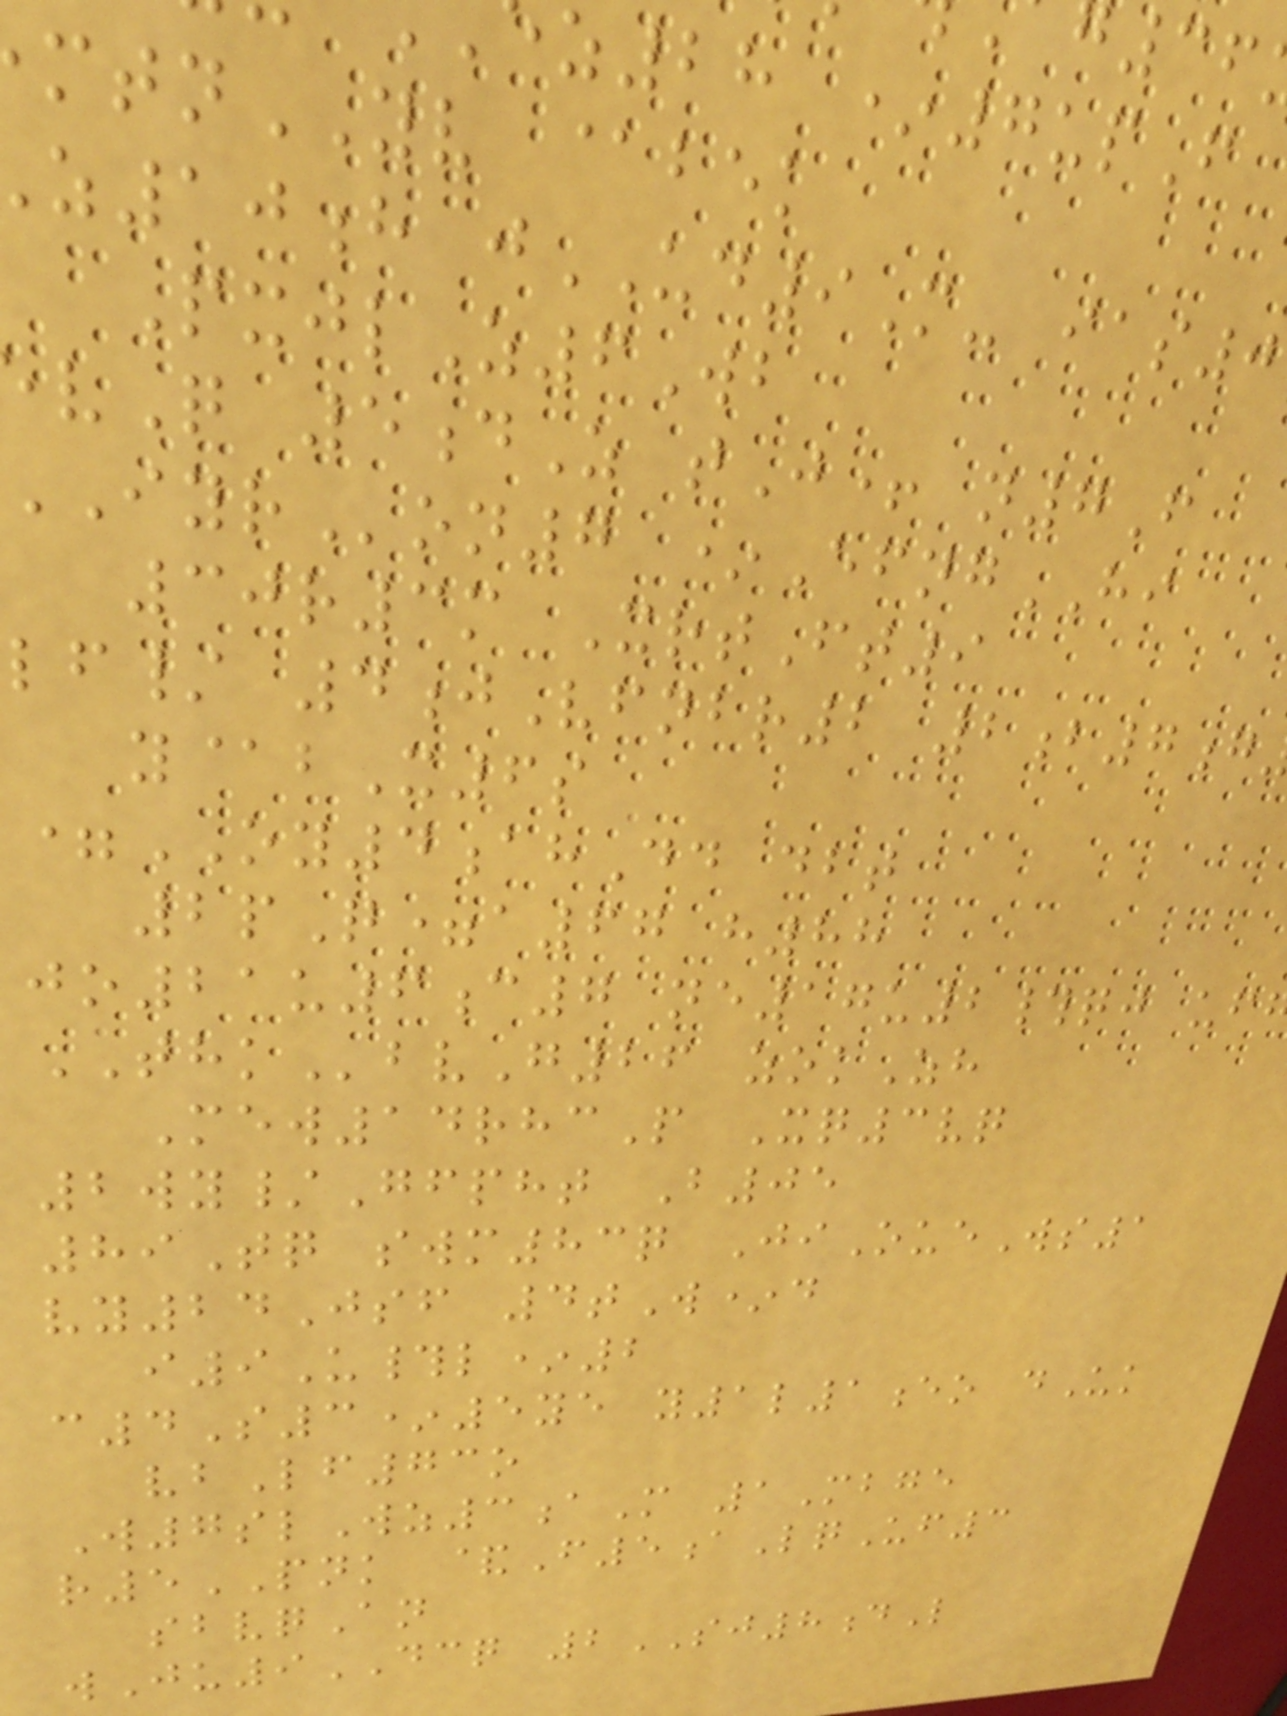z28 *7upF
mtnYV @bek
z10h jUD9M- ias0
PxjlZ6Wb
vQ 5dZ tJ+ n7F
on7 *EfngHI
30r3m XrtFt9
lf/ 4jVfnbr2 2b7g
y@bX6s
=OY4ahDd dbt
2pQ=a67 h88
jo21u6c7 ne17u2#qj uf
THKbvG26 zokZh
Mew14rhcP Xq3vq
2wy/Gfpht B05
89Tq swm83q JiOueWs1
vy24Jsf 4tW*d
i9U#l*2
c4S3*5ye y1l1eo dUk
vbLf73o
W7slWz3aM 1Mbge
r5PNK &F5aLqUf3
sbvqAn
wJu9DCQ 2SJ8dL
